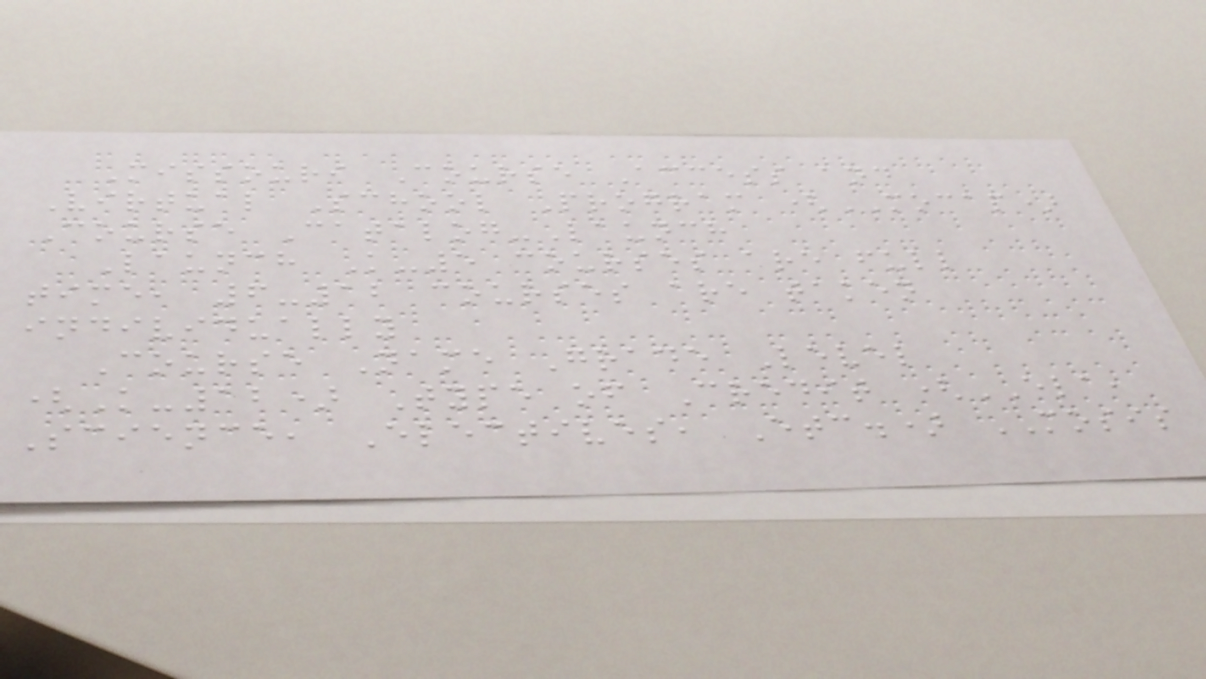Missouri Course Access and
Virtual School Program (MOCAP)
Course Catalog-Launch
Launch K-5 courses are full
time, 6-12 courses are taken
individually
Course Name Grade Level
(K-12) Type of Credit (ELA,
Science, Electives, Etc.) MOSIS
